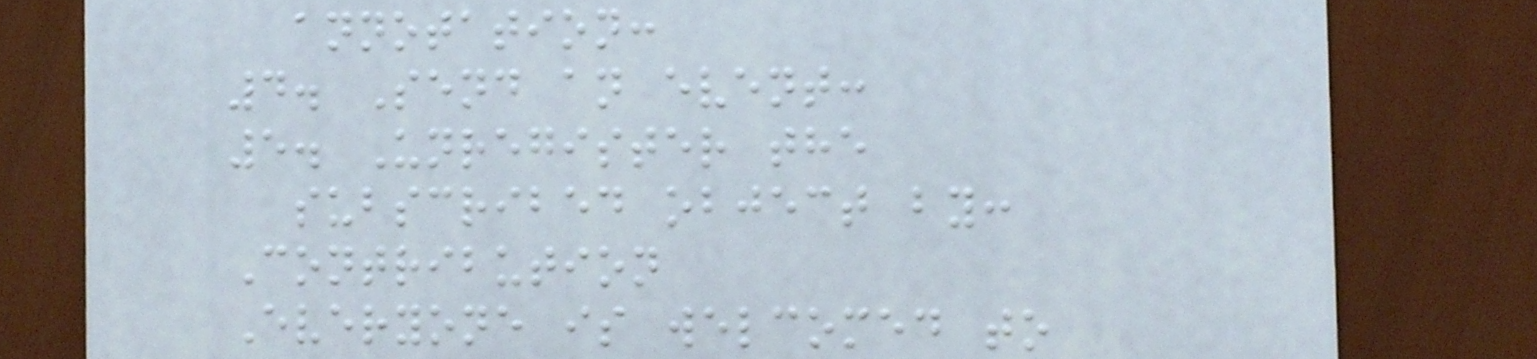annotation:
4. Send an event:
5. Unregister the
subscribed object by:
Contribution
Everyone is welcomed to
